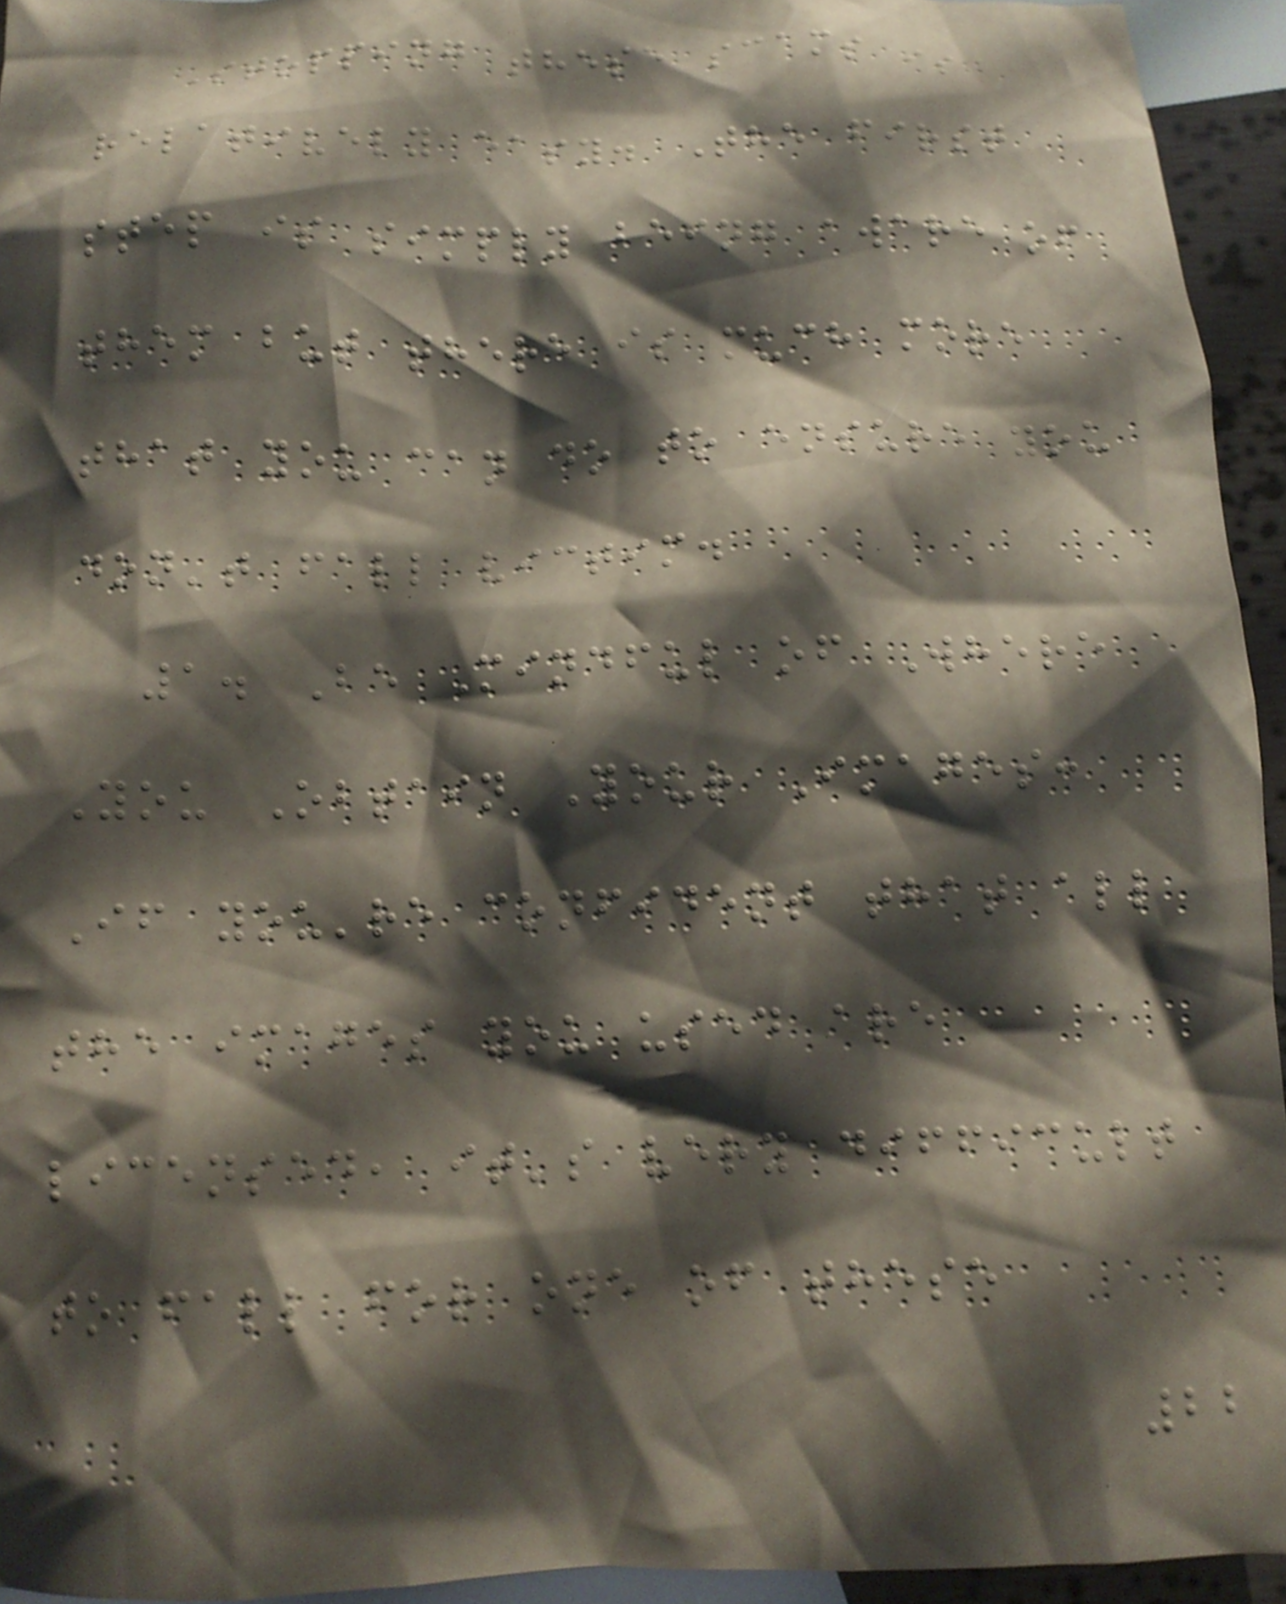Stopping these scams is
relatively easy. The first
step is simply being aware of
them but there is much more
that you can do to ensure you
don't fall victim.
1. Be Mindful of Where
You Obtain Your Images:
If you're confident that all
the images you used are
licensed, it's very difficult
to fall for one of these
22
